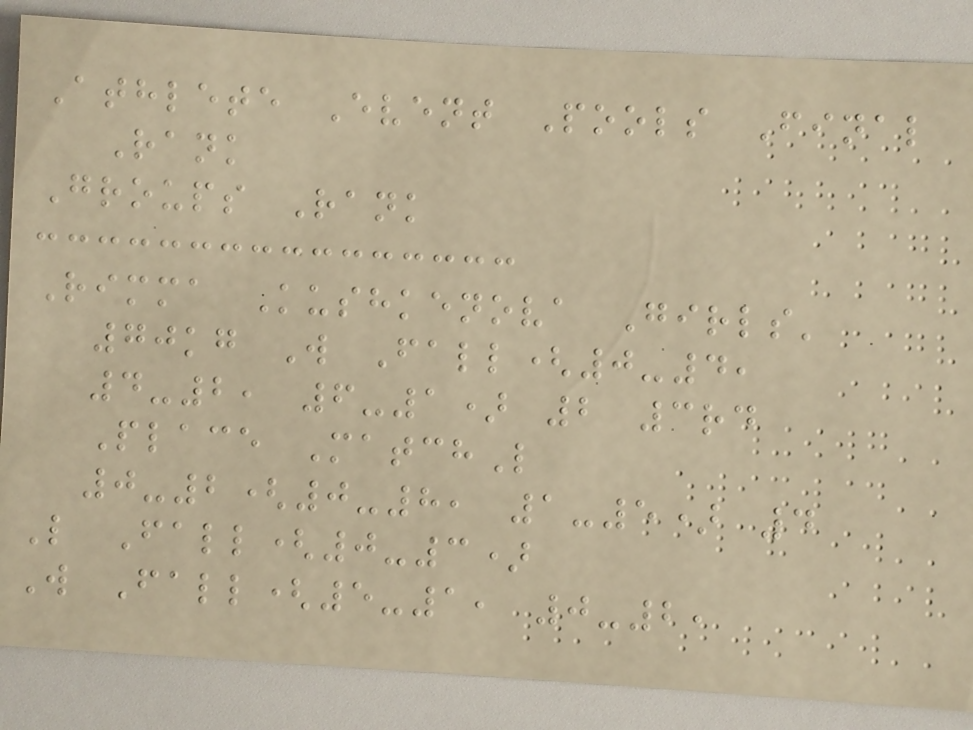Athlete Event Pools Final
Rank
Groups Rank
Rimma Kushkenova Girls'
70kg W Fall(0-4,
4-2, 6-1) 2 3rd
Place MatchL
0-2(0-8, 1-5) 4
L Fall(0-3)
W Fall(5-1, 0-2,
